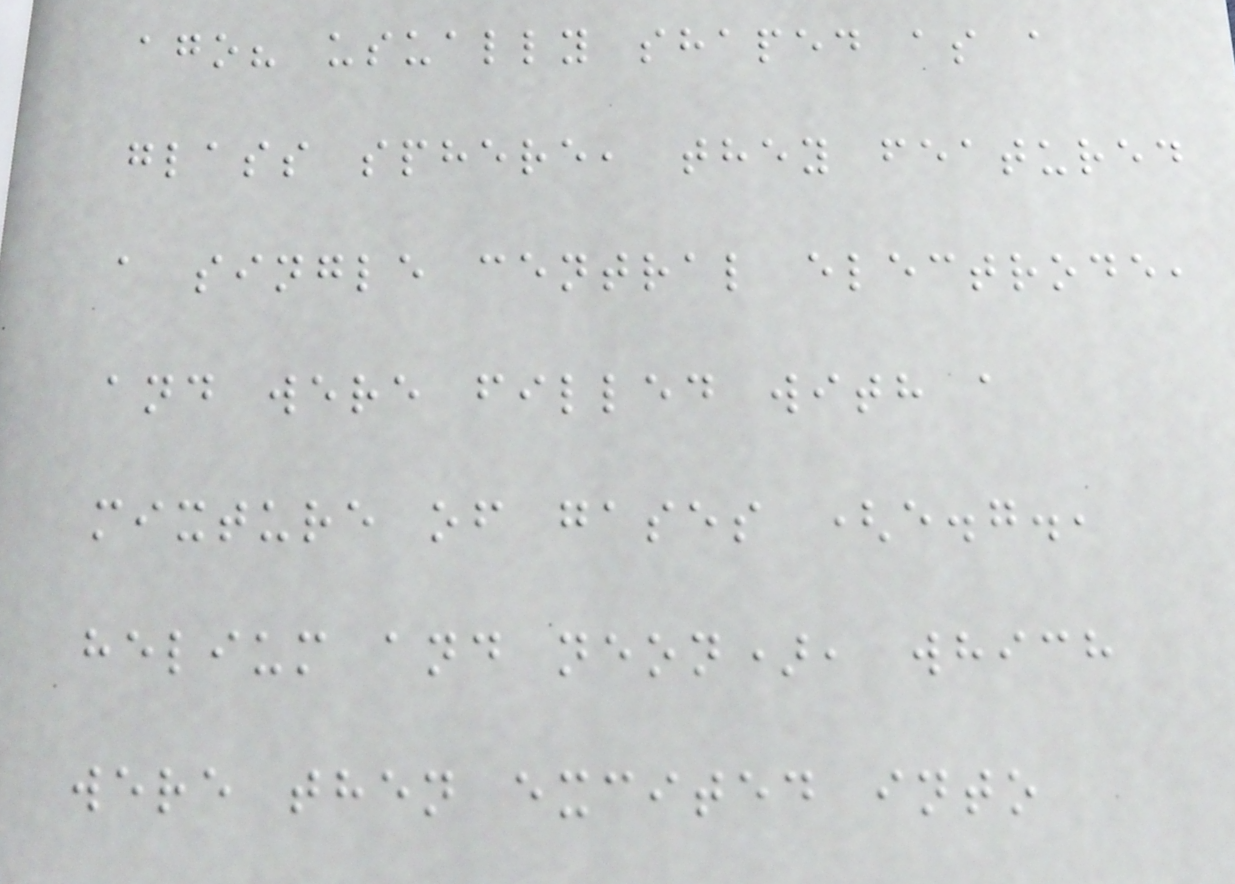ago? usually shaped as a
glass sphere, they featured
a single central electrode,
and were filled with a
mixture of gases (e.g.,
helium and neon), which
were then excited into
